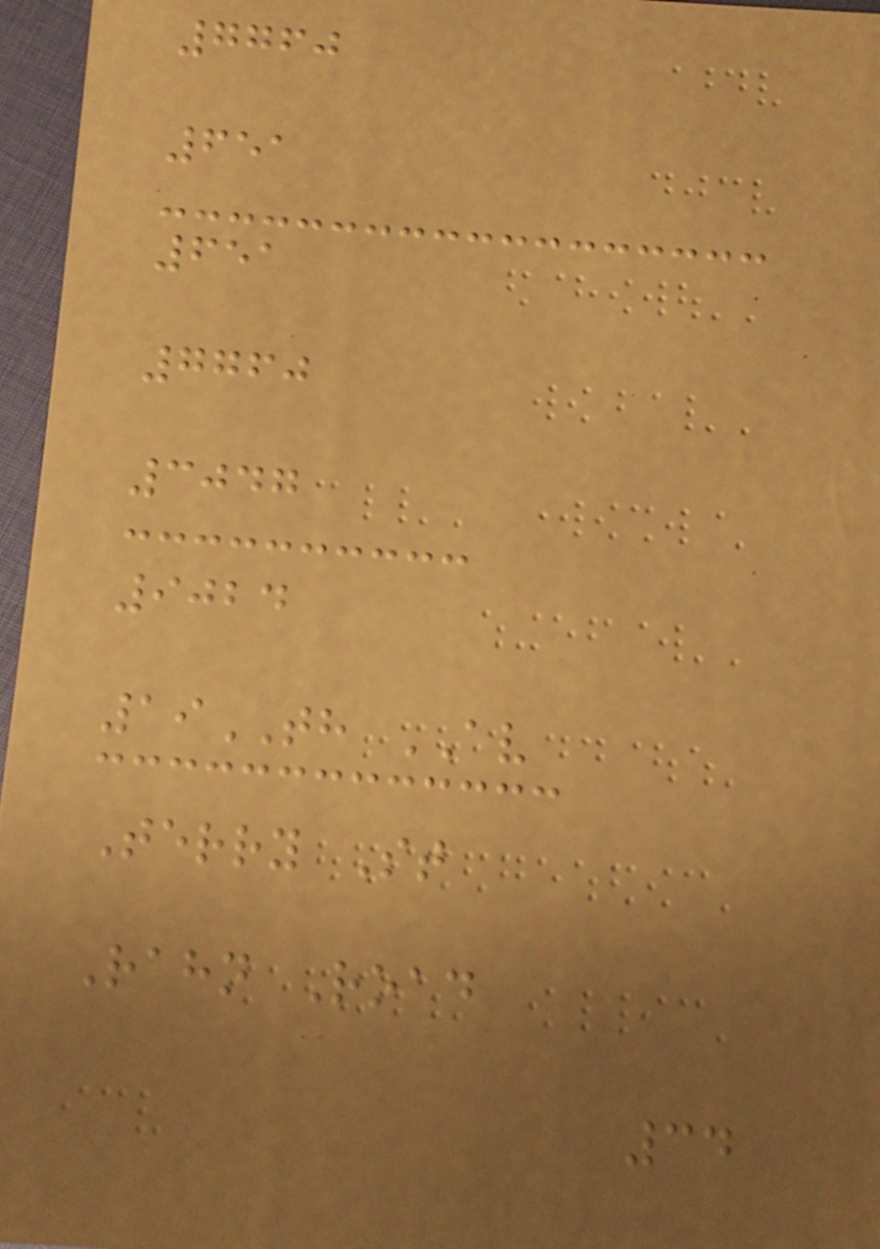7760
651
651
7760
3047
9024
19TH AV
Terry St
Rahn Road
34
